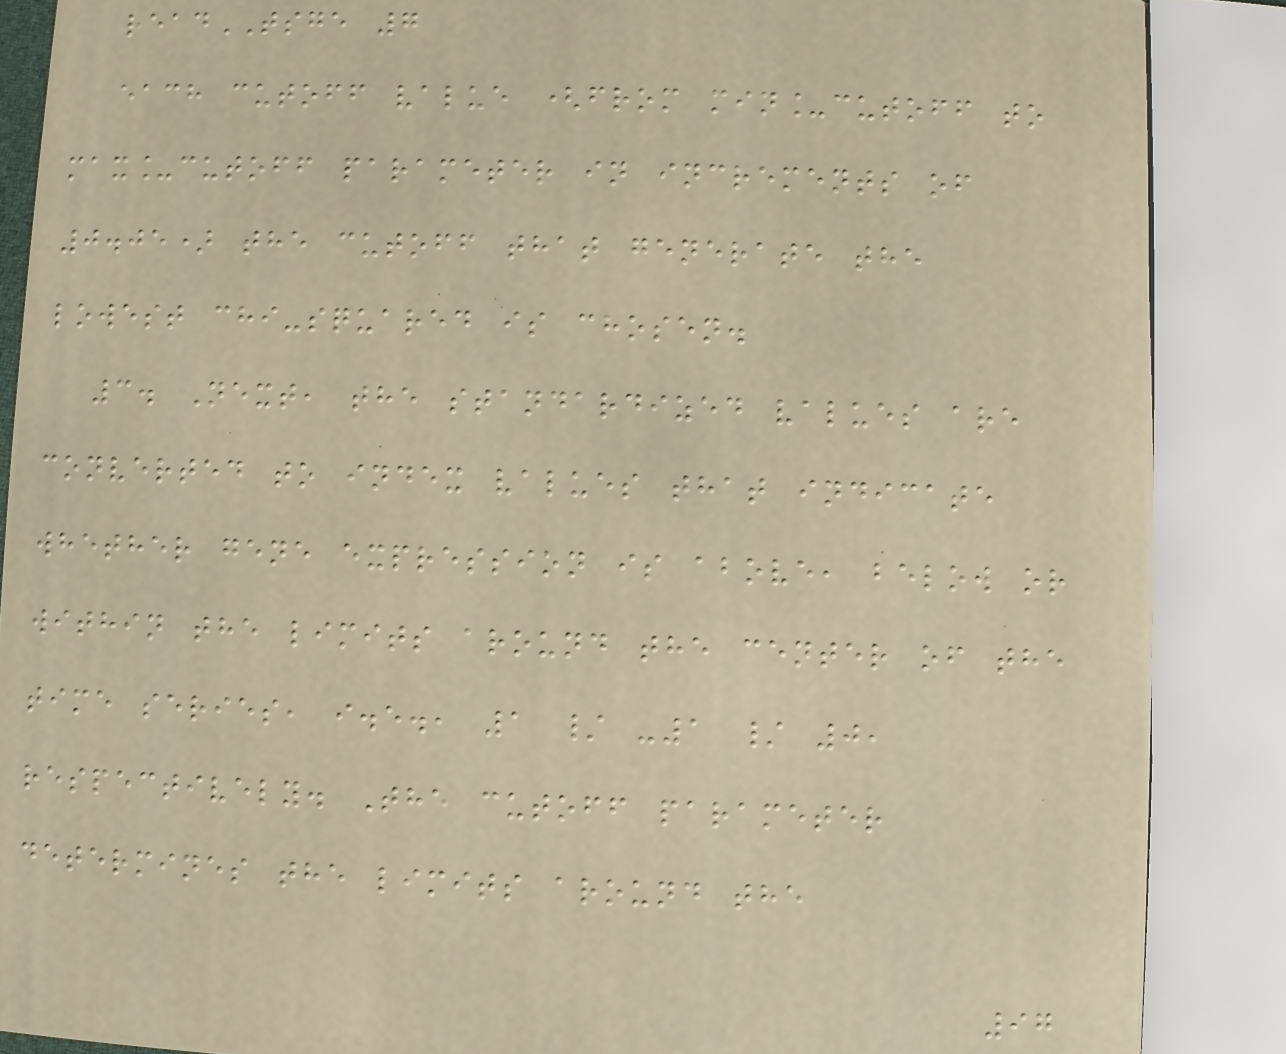readTSGE 7
each cutoff value (from min_cutoff to
max_cutoff parameter in increments of
0.05) the cutoff that generate the
lowest chi-squared is chosen.
3. Next, the standardized values are
converted to index values that indicate
whether gene expression is above, below or
within the limits around the center of the
time series, i.e., 1 / -1 / 0,
respectively. The cutoff parameter
determines the limits around the
97
